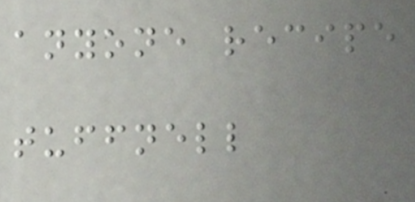anyone recipe
tuffnell
